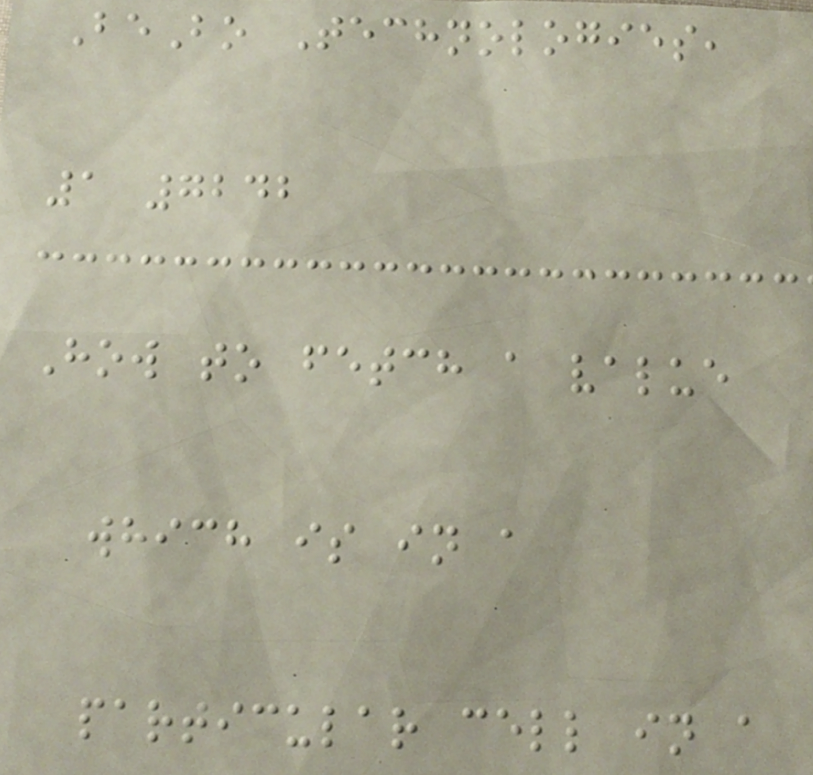BeBo Technologies,
1 7242
How to fetch a value
which is in a
particular cell in a
